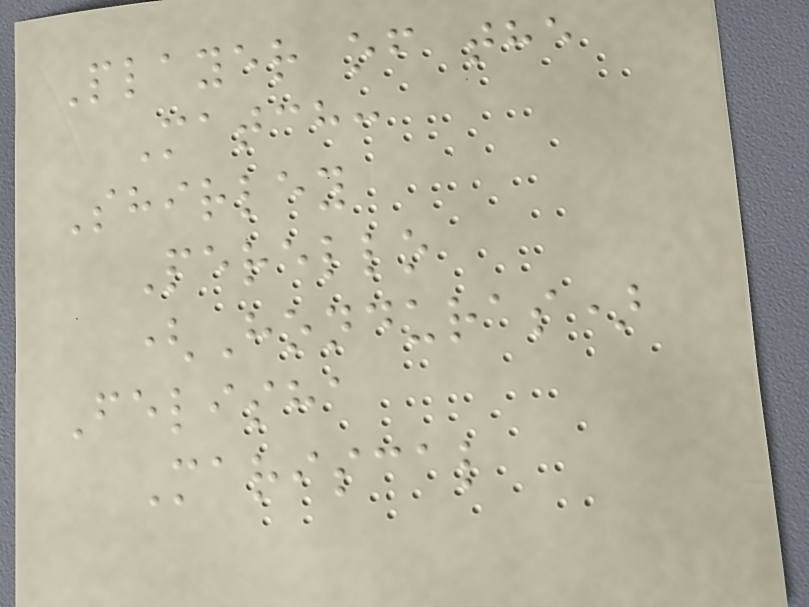Player of the
Match:
Shirley
Perello
(Honduras)
Felisha
Mariscal
